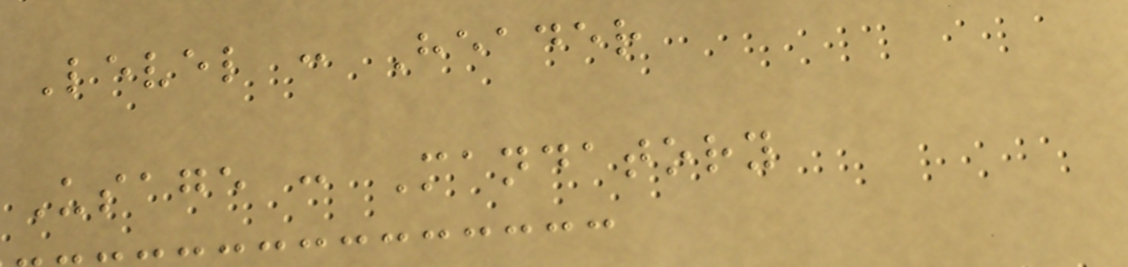Level : Header
Usage : Mandatory
